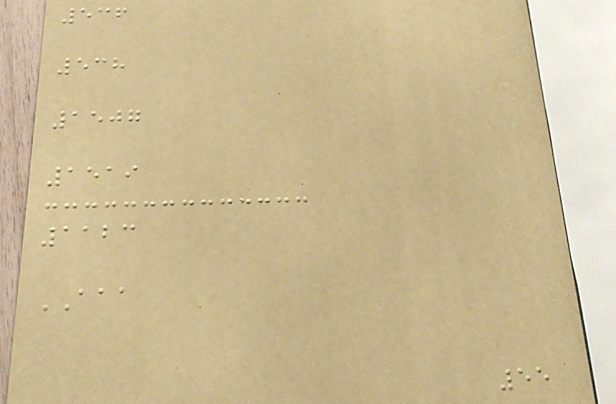536
538
1507
1519
1123
AAA
55
